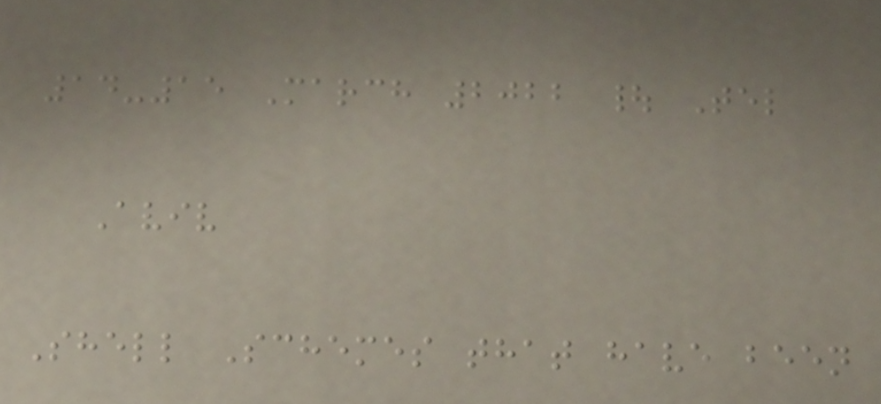14-15 March 2022 | Tel
Aviv
Shell Schemes that have been
